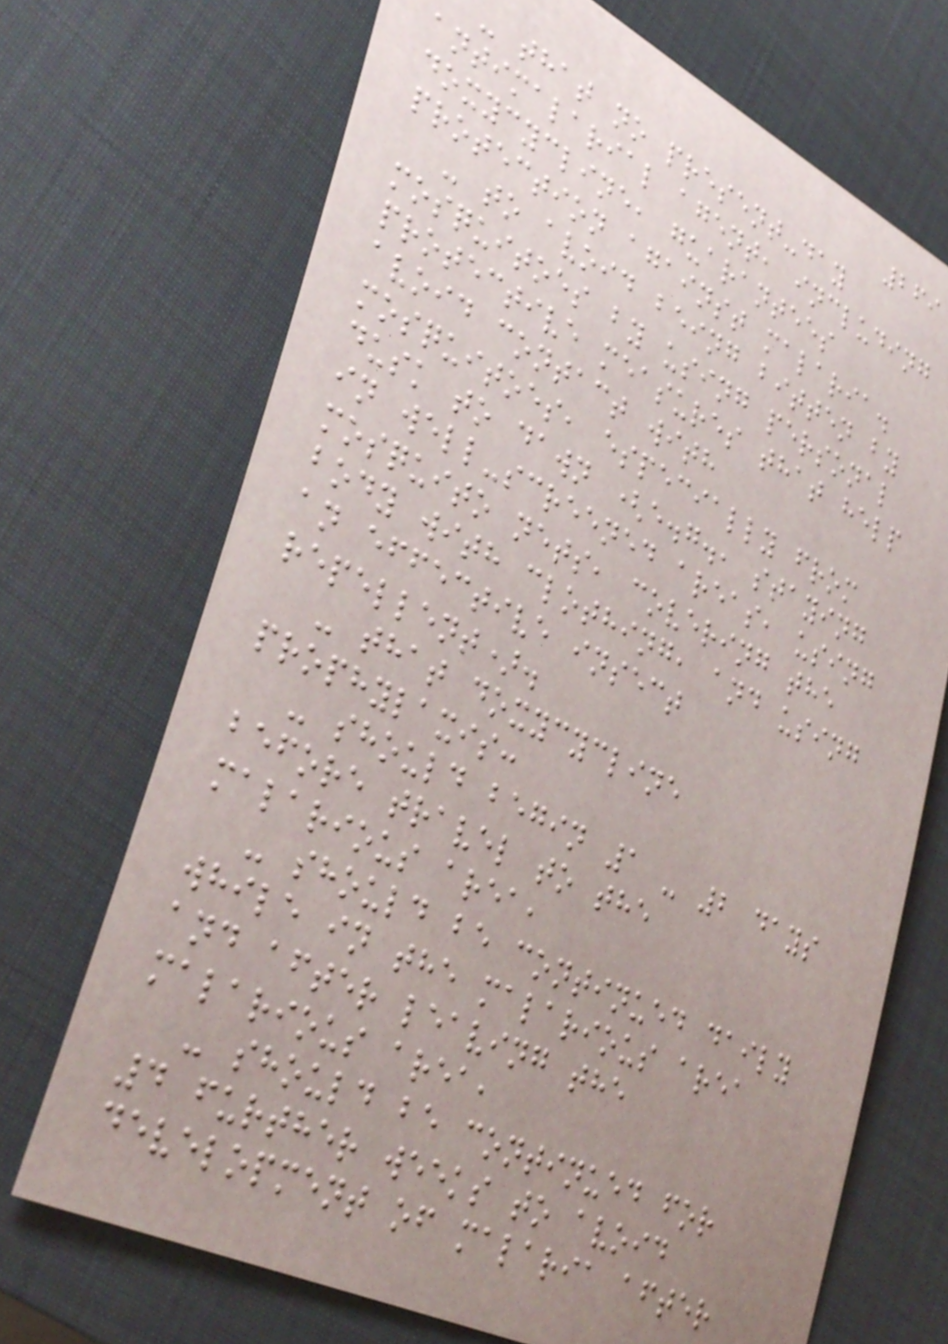269
- that no present-day
antimalarial agent, including
doxycycline, guarantees
protection against malaria.
- to avoid being bitten by
mosquitoes by using personal
protective measures that help
avoid contact with
mosquitoes, especially from
dusk to dawn (e.g., staying
in well-screened areas, using
mosquito nets, covering the
body with clothing, and using
an effective insect
repellent).
- that doxycycline
prophylaxis:
- should begin 1 - 2 days
before travel to the
malarious area,
- should be continued daily
while in the malarious area
and after leaving the
malarious area,
- should be continued for
4 further weeks to avoid
development of malaria after
